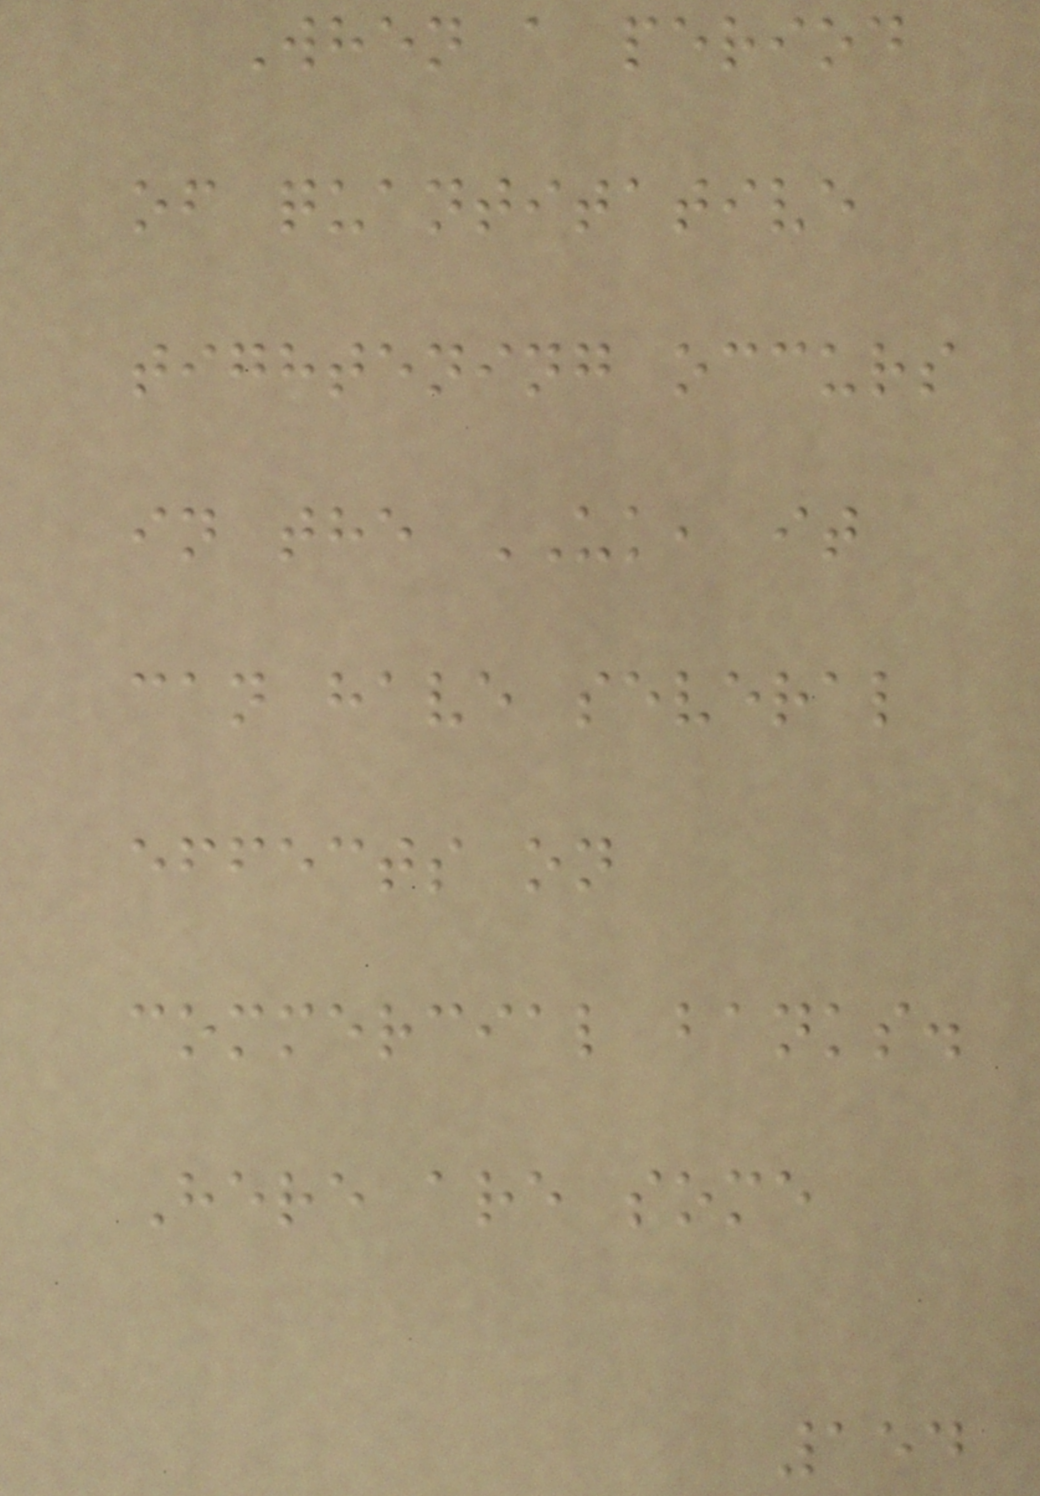When a period
of quantitative
tightening occurs
in the UK, it
can have several
effects on
commercial banks.
Here are some
154
